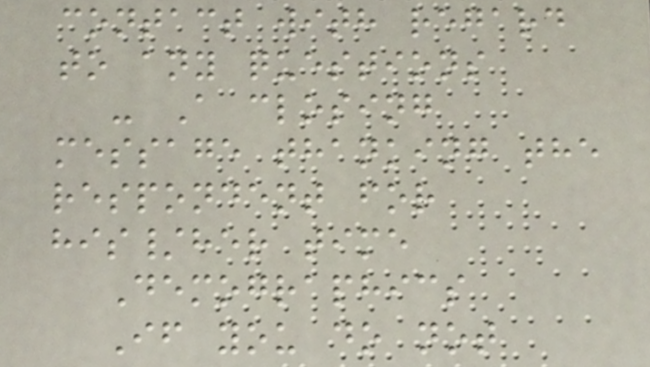contact with regard
to any questions
- A closing
message thanking the
respondent for
his/her time
Demographics
If you do not
